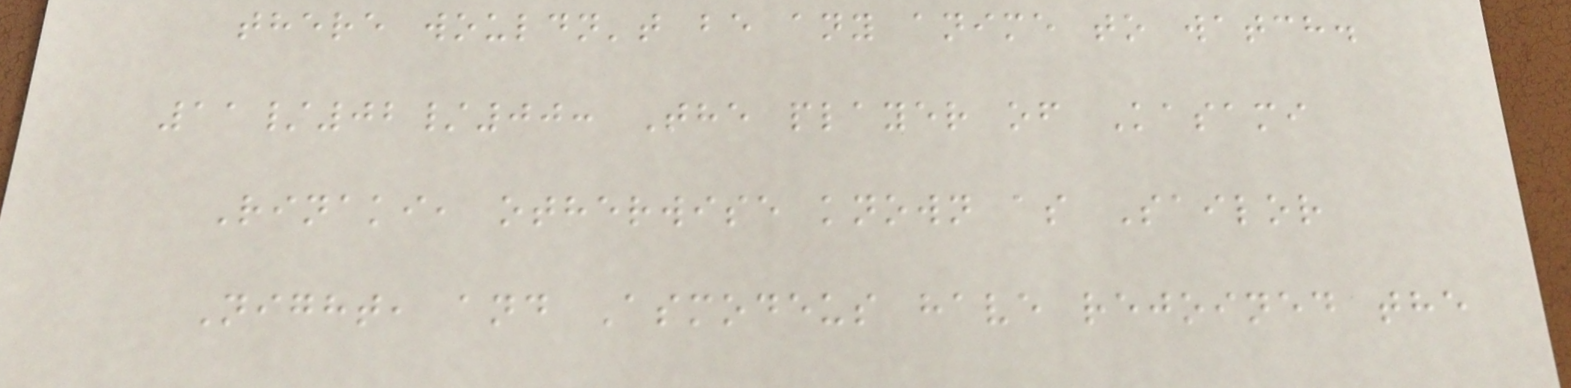there wouldn't be any anime to watch.
11/02/00: The player of Kasami
Rinaki, otherwise known as Sailor
Night, and Asmodeus have rejoined the
